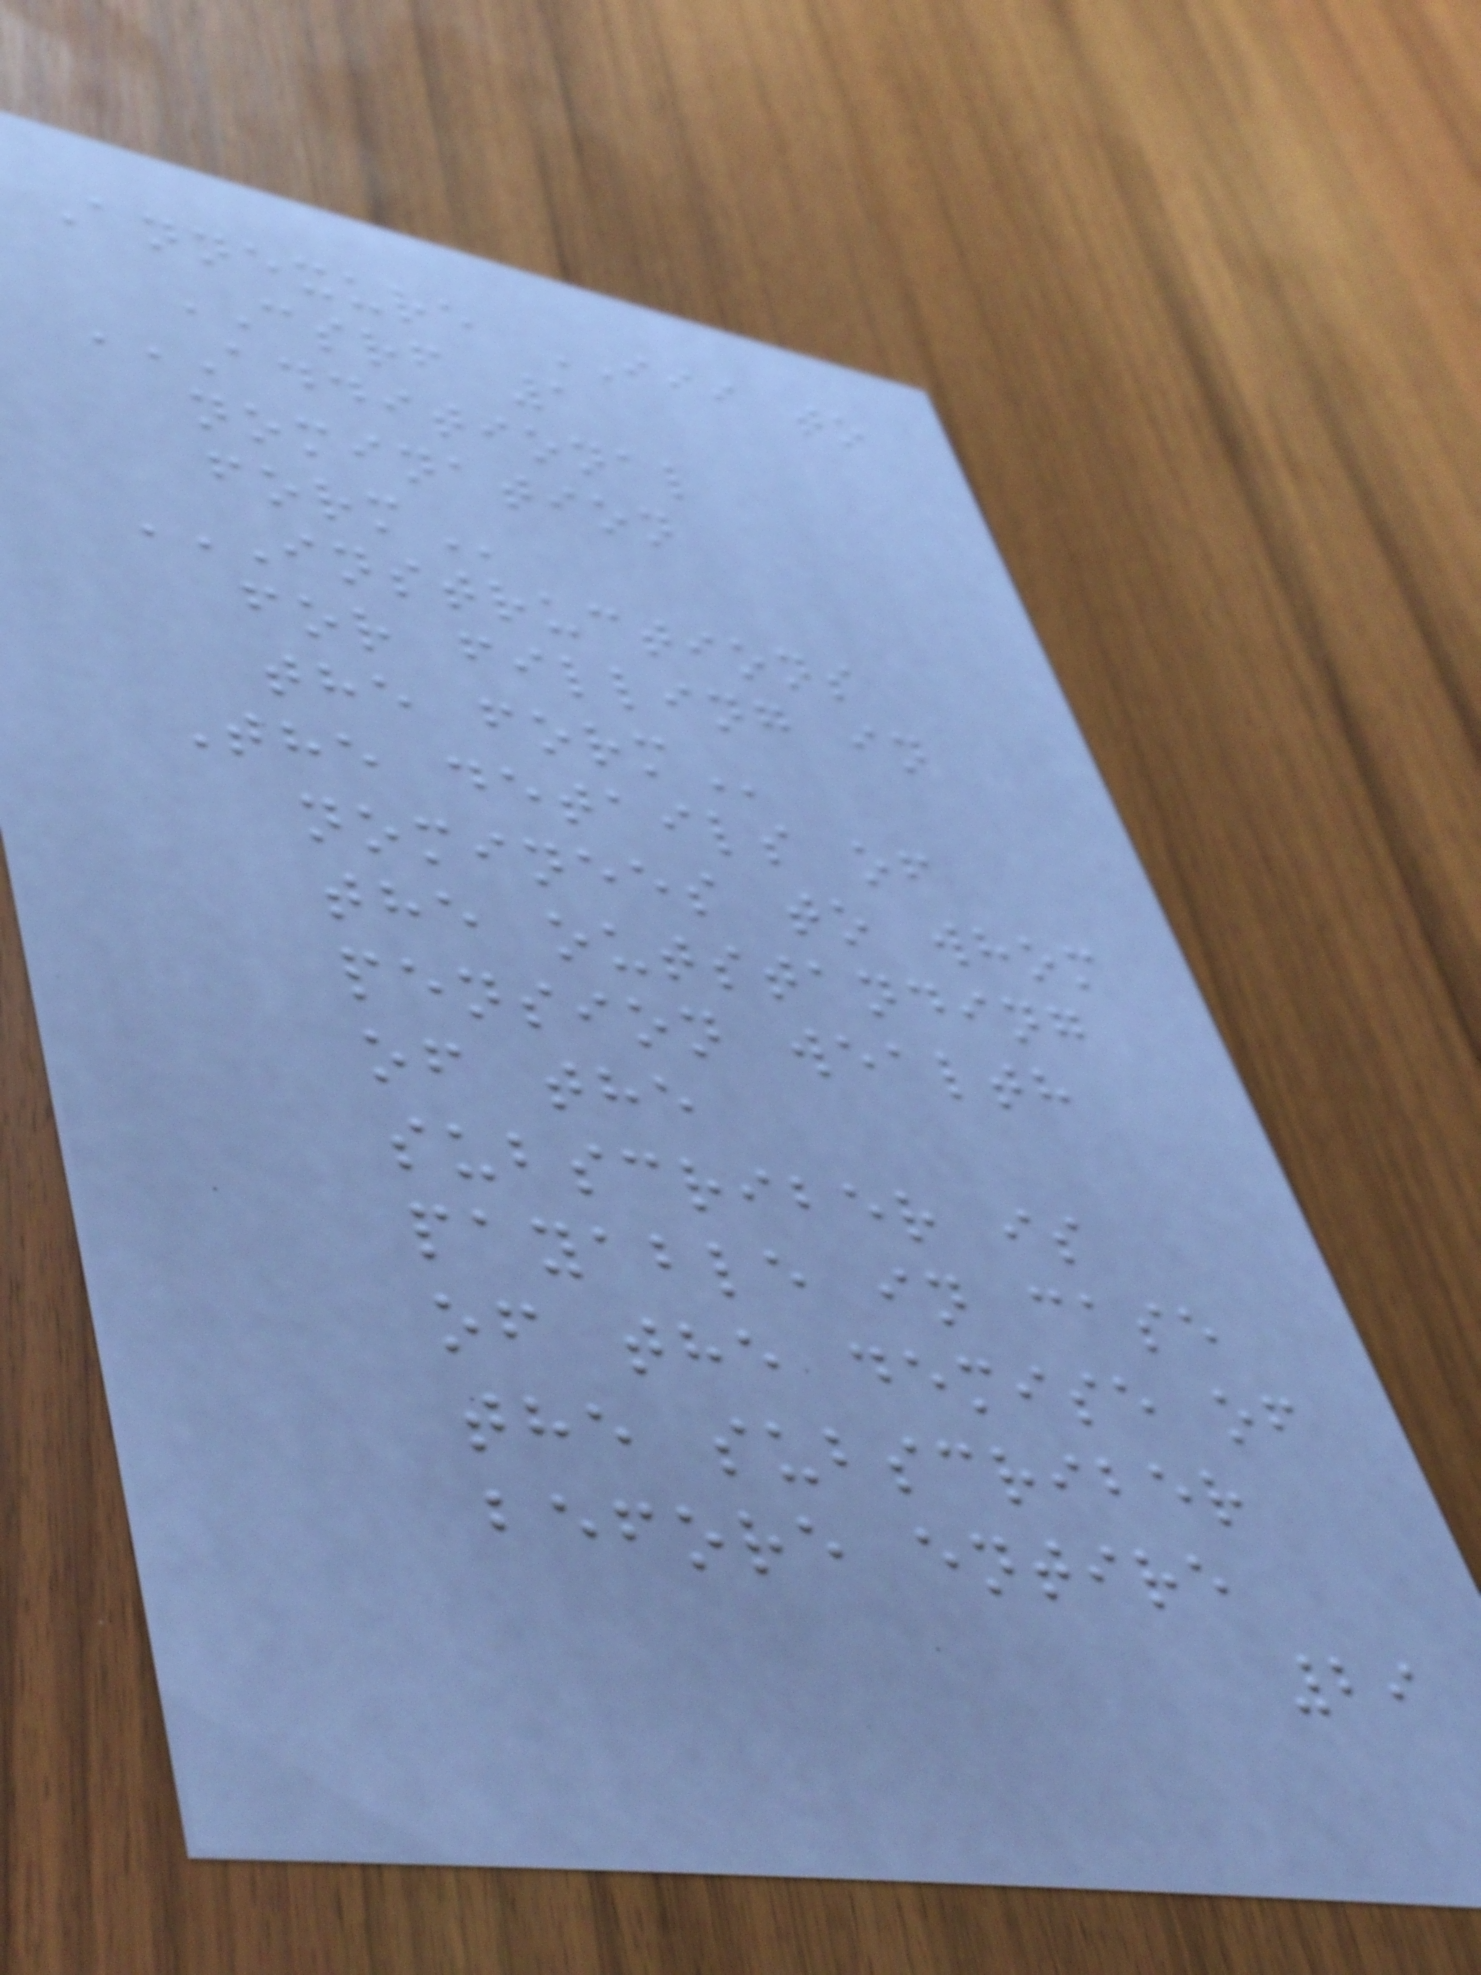Annexure III to
CSRF 1
ADDITIONAL
NOMINATION
FORM
INSTRUCTIONS
FOR FILLING IN
THE FORM
The details of
nominees to whom
the outstanding
pension wealth
of the
subscriber is
payable in case
of the demise of
the subscriber
before entire
29
